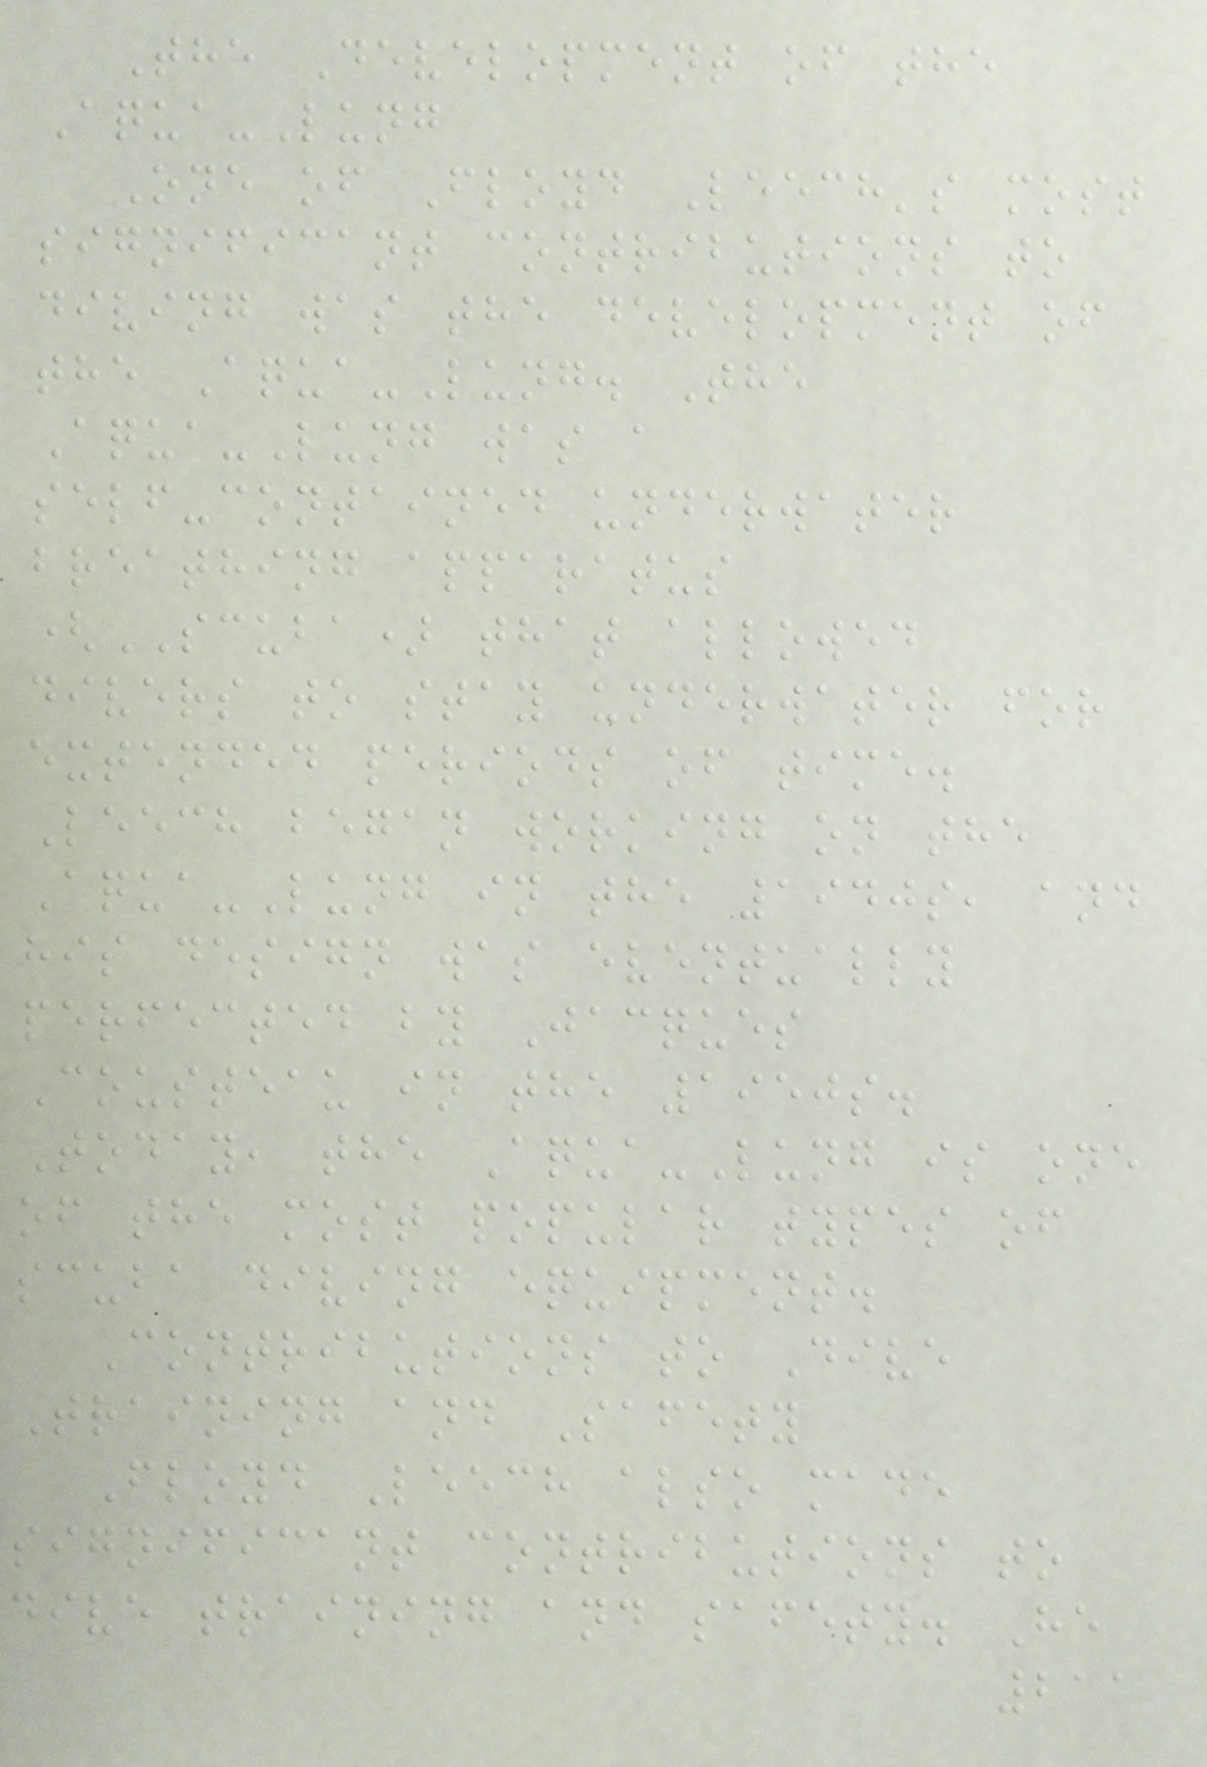The Development of the
Aqua-Lung
One of Floyd Leech's most
significant contributions to
diving was the development of
the Aqua-Lung. The
Aqua-Lung was a
self-contained underwater
breathing apparatus
(SCUBA) that allowed
divers to stay underwater for
extended periods of time.
Leech began working on the
Aqua-Lung in the 1940s, and
his design was eventually
perfected by Jacques
Cousteau in the 1950s.
Today, the Aqua-Lung is one
of the most popular types of
scuba diving equipment.
Contributions to Dive
Training and Safety
Floyd Leech also made
significant contributions to
dive training and safety. He
211
